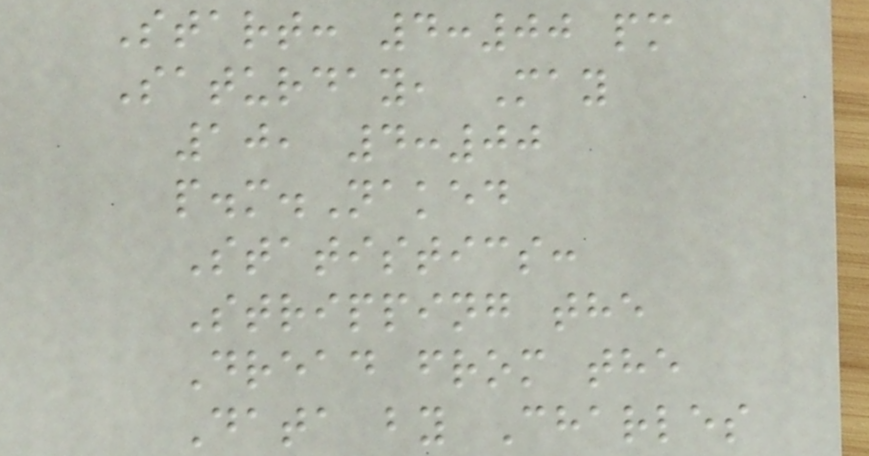Start: 4:00 pm
Saturday, May
10, 4:00
p.m.Naked
Statistics:
Stripping the
Dread from the
Data by Charles
